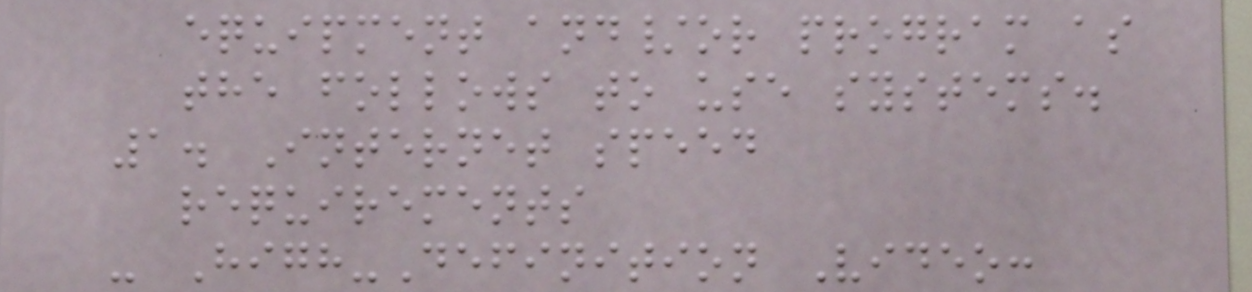equipment and/or program as
the follows to use systems.
1. Internet speed
requirements
- High-Definition Video:
